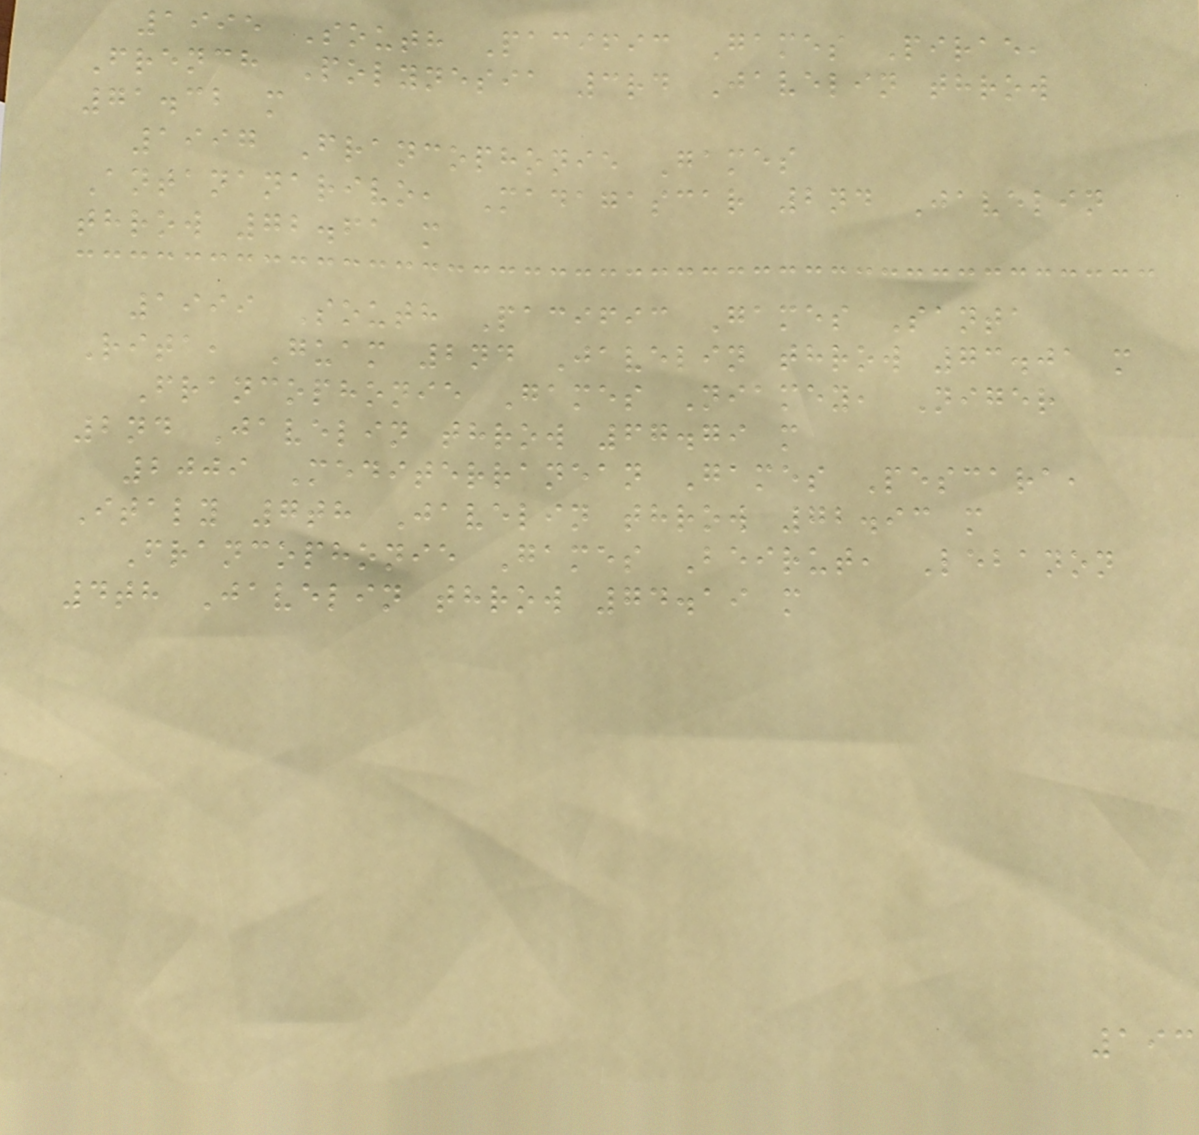1995 South Pacific Games Pirae,
French Polynesia 3rd Javelin throw
71.32 m
1997 Francophonie Games
Antananarivo, Madagascar 2nd Javelin
throw 72.61 m
1999 South Pacific Games Santa
Rita, Guam 2nd Javelin throw 73.01 m
Francophonie Games Niamey, Niger
2nd Javelin throw 67.79 m
2009 Mediterranean Games Pescara,
Italy 7th Javelin throw 72.93 m
Francophonie Games Beirut, Lebanon
4th Javelin throw 74.19 m
193
